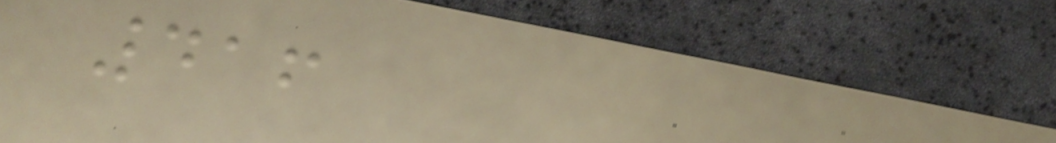416
